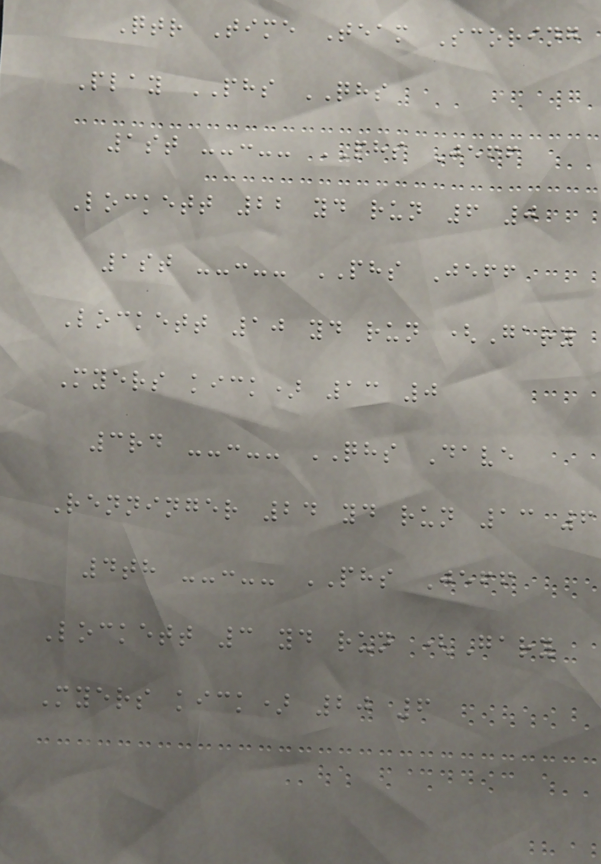Qtr Time Team Scoring
Play PHS QHS
1st --:-- PHS Jeff
Lockett 22 yd run 6 0
1st --:-- PHS Jeff
Lockett 10 yd run (Gary
Myers kick) 13 0
3rd --:-- QHS Dave
Renninger 24 yd run 13 6
4th --:-- PHS Jeff
Lockett 3 yd run (Gary
Myers kick) 20 6
